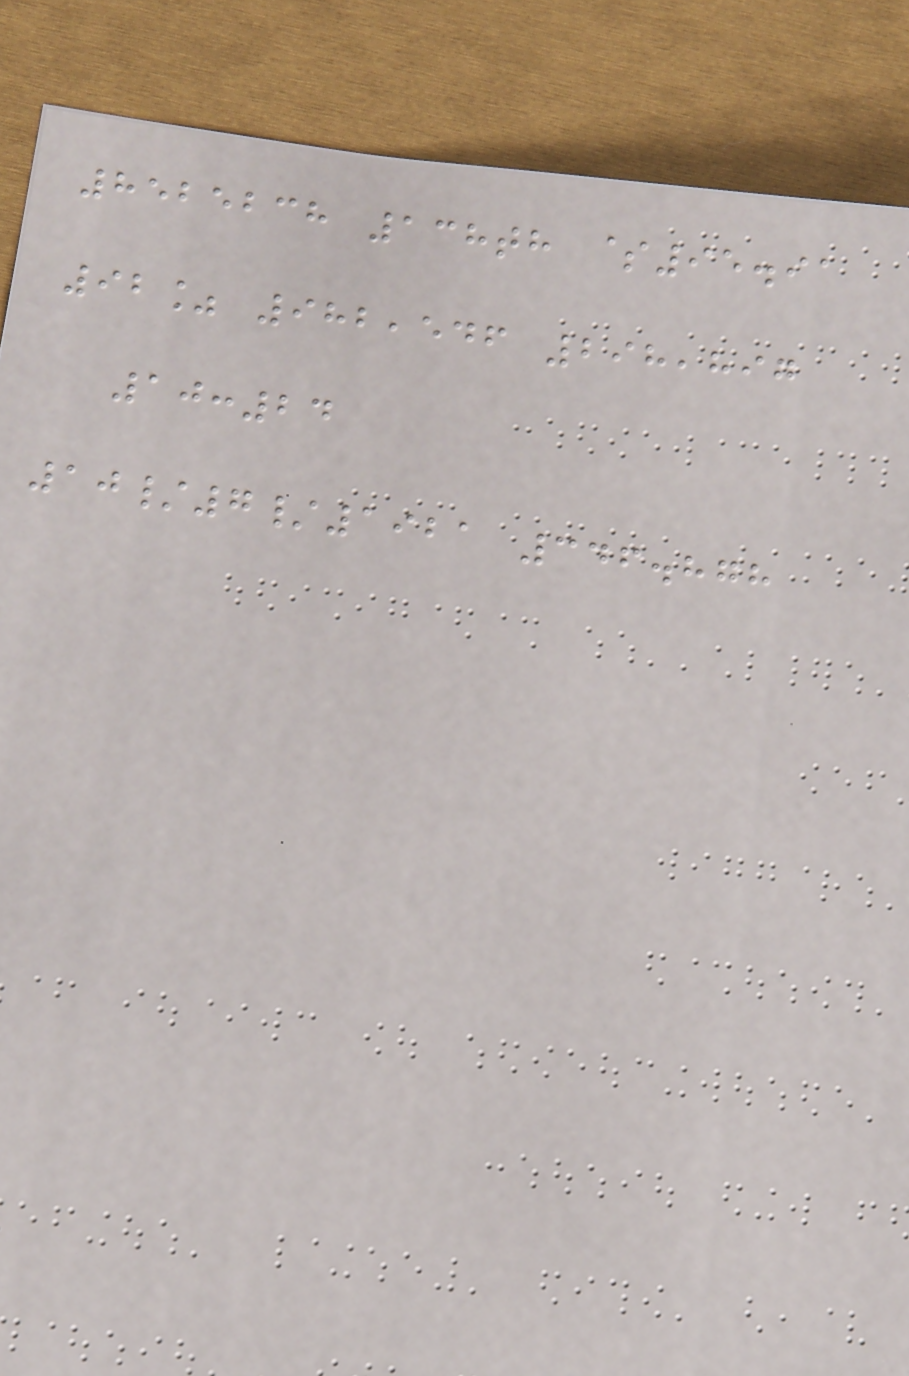8525238 138th $95.91
92% 982,546 298,897
10:24
10/7/1921 346.878
